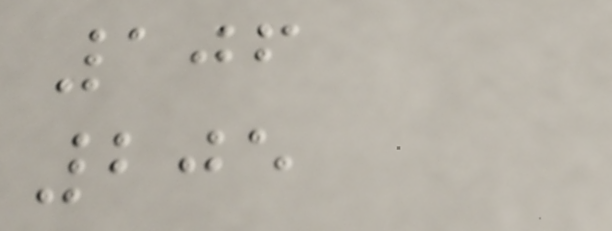106
205
